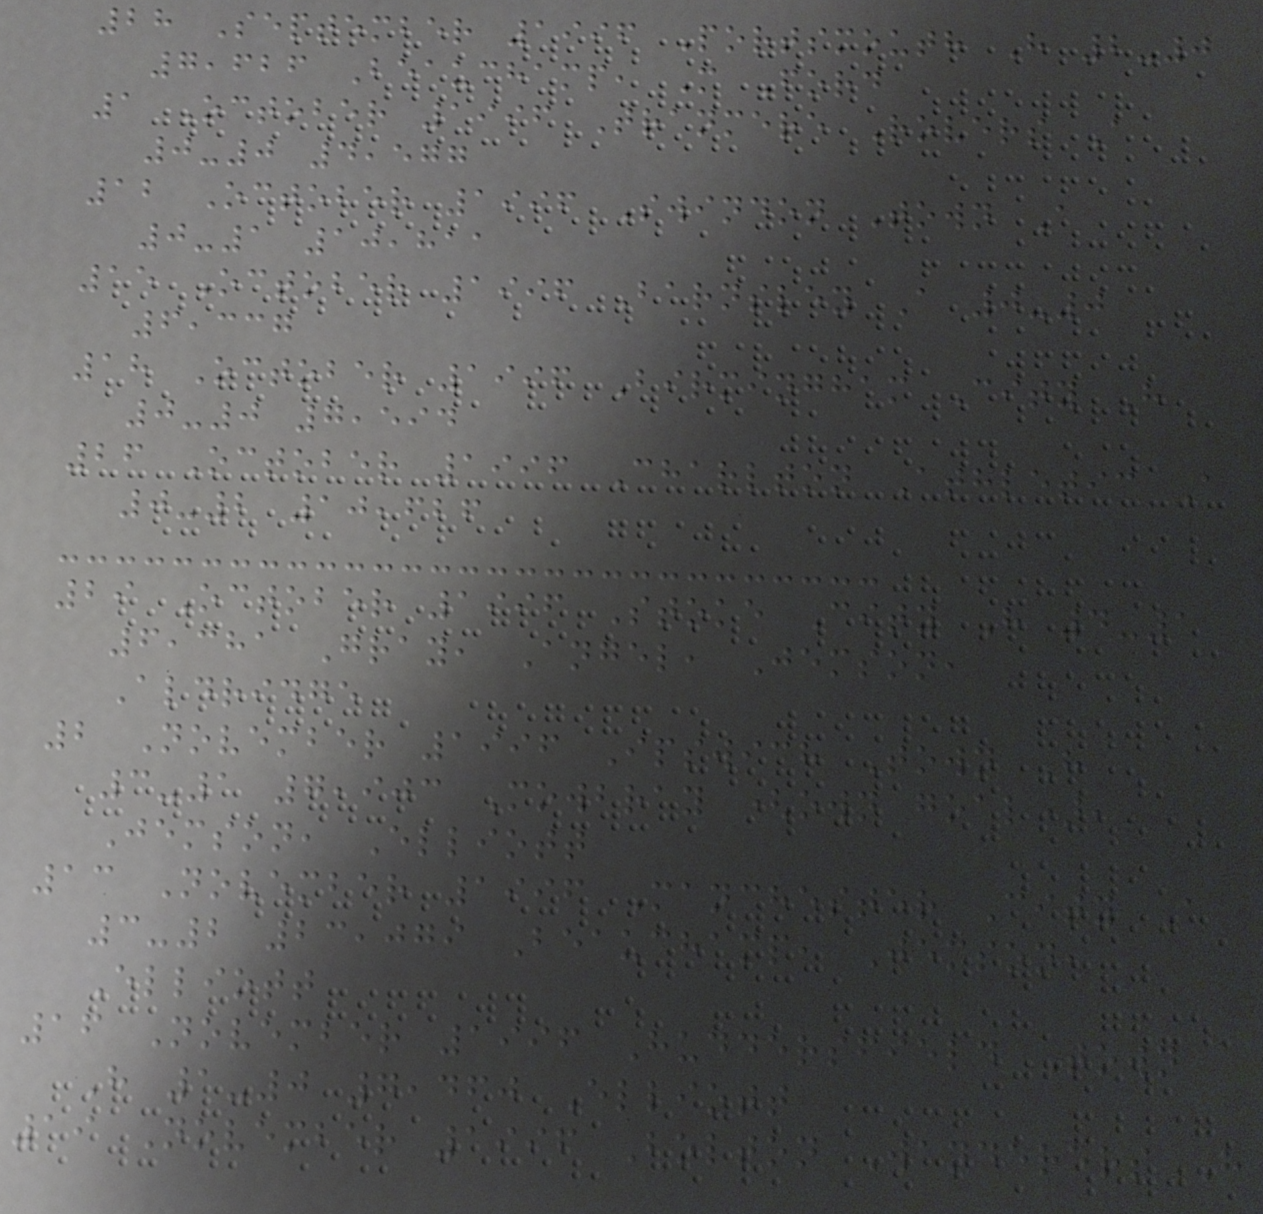28 September 1996 Portsmouth H 2-0
7,626 Beauchamp, M Ford
1 October 1996 Tranmere Rovers A
0-0 4,577
12 October 1996 Swindon Town A
0-1 10,811
15 October 1996 Barnsley A 0-0
6,337
18 October 1996 Birmingham City H
0-0 7,594
26 October 1996 Charlton Athletic A
0-2 10,626
29 October 1996 Stoke City H 4-1
6,381 Gray, Angel, Jemson,
Aldridge
2 November 1996 Ipswich Town H
3-1 7,903 Mowbray (own goal),
Jemson, Elliott
13 November 1996 Manchester City A
3-2 23,079 Beauchamp, Jemson,
Elliott
16 November 1996 Huddersfield Town
H 1-0 7,460 Elliott
19 November 1996 Bolton Wanderers H
